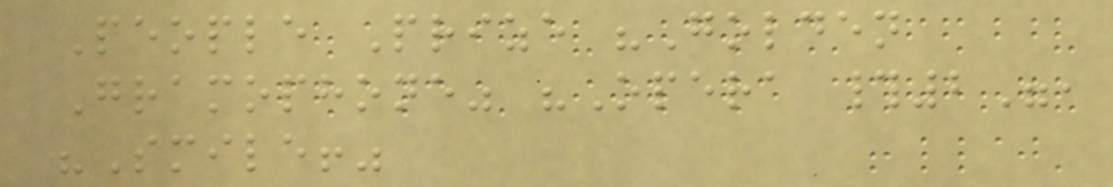People Prize "Golden
Gramophone" "Opera #2",
"Smile!"
